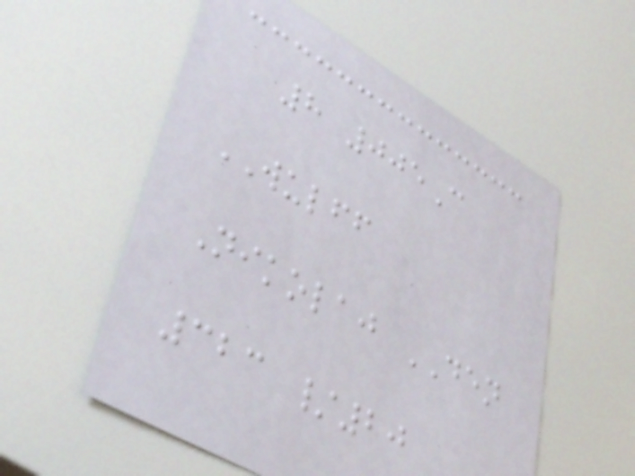8 005C
WULFF
Nikolaj DEN
323 /20
